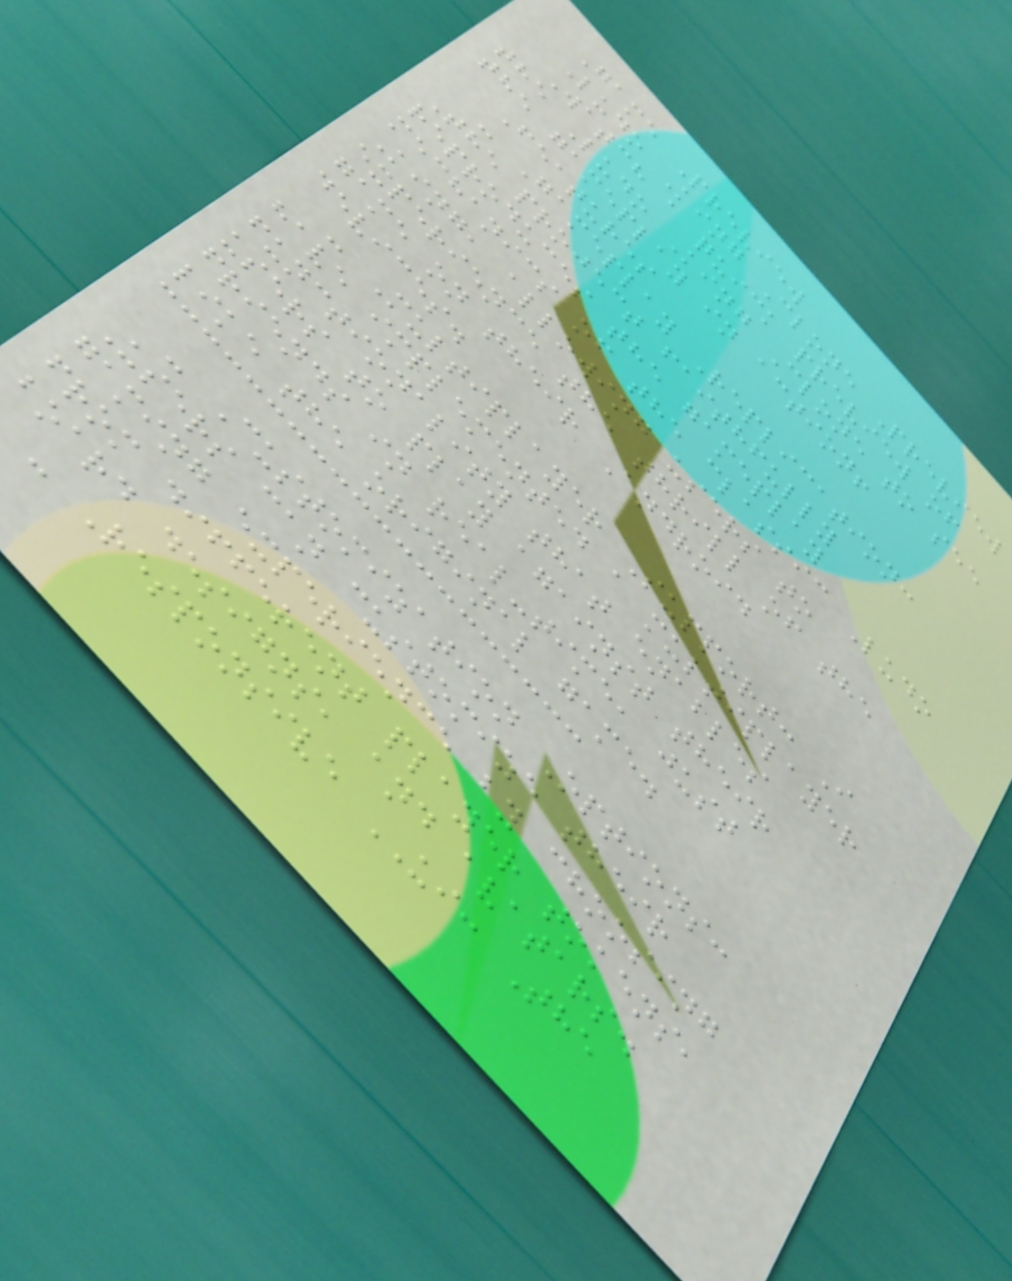Game Preview
Ludo King Clone Preview
Watch a quick preview of
the Ludo King Clone to see
the gameplay in action!
Features
- Gameplay Replication:
The project faithfully
reproduces the gameplay
mechanics of the classic Ludo
King, allowing users to
experience the thrill of the
game on their Android
devices.
- Multiplayer Support: I
have implemented a multiplayer
functionality that enables
users to play against their
friends in real-time, just
like the original game.
- Customization Options:
Users can customize their
gaming experience by choosing
from different player tokens,
board designs, and avatars.
- Responsive UI: The
